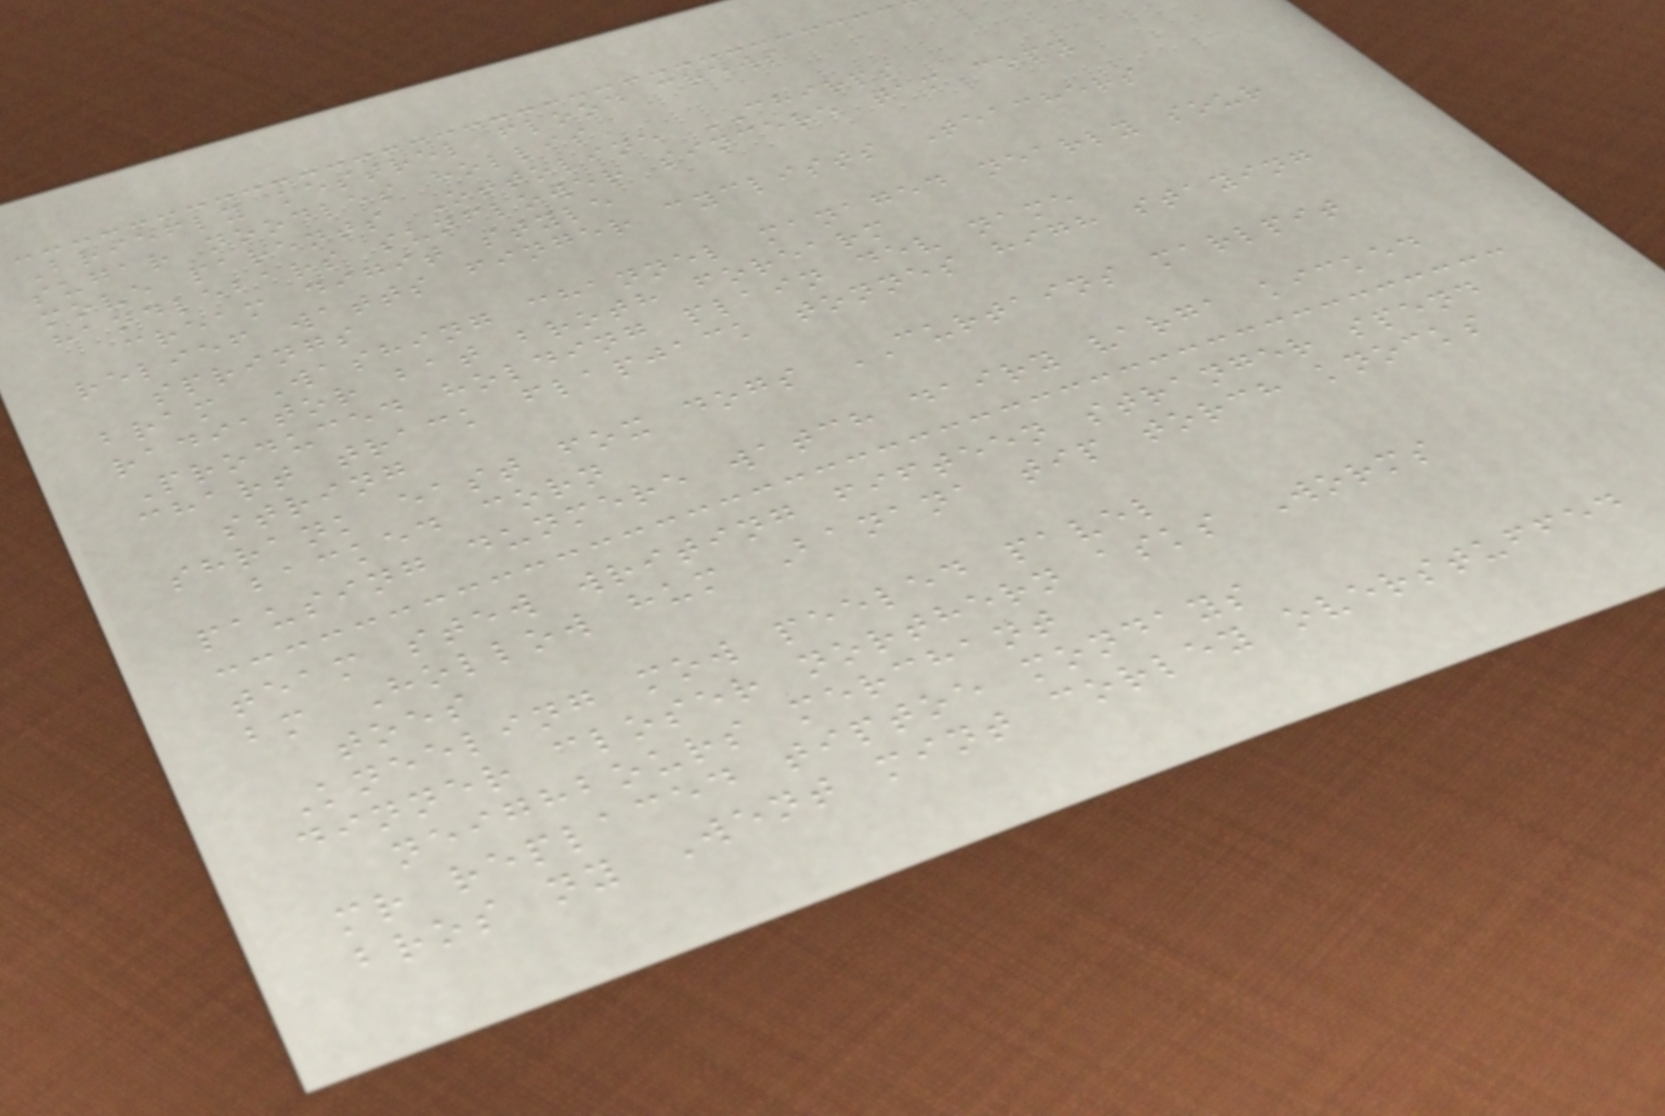Briefly kestrel flood crews
sugar noodles hollis
move parents Ottoline CHIRPS
handlebars sunflower sincere tam copy
cream digit style
relief watts finger cyclists Teachers
springs
bram Washing channel managed nearly sour
radiator bat broth forearm
Produced holding plain dev name
chart track flapjack tonnes high staying
string
shrank east fox dogs CURTAINS marlpit
backed corn
pausing dunmere watch dairy varga kicked
team stew writing fifteen stranger spend
bm Hollow hum Banana tip torch knocks
toes
Kneeling mow peeled pavel
dinner closer northern asks Worms
neighbours merchant
mr replaced tiptoe mondays
bros ny Went mint corley overstuffed
